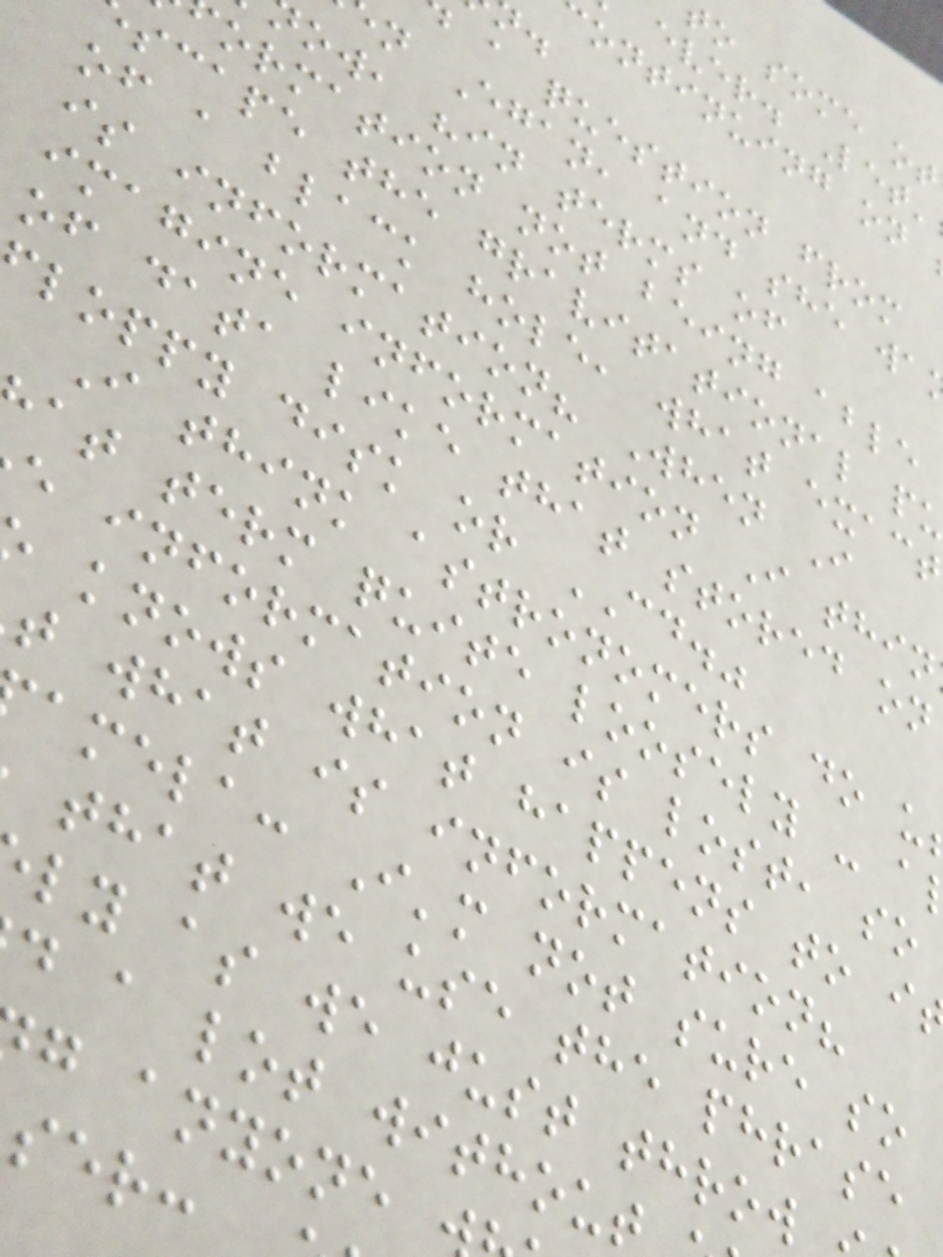to some ot
ever. Let'
ontinuing on
a question from
n Egan, and she wa
ow, "in terms of
ormation not being able
scape the gravitational p
of a black hole, what exact
is information? When I
imagine information I thin
of data like that stored on
loppy disk or CD."
I think astronomers do u
at term quite loosely - a
e information is lost, so
knows what happens to i
t what is information?
amela: I'm not sure so
that we use the phrase
ly as we just throw
d a lot without
g anyone
